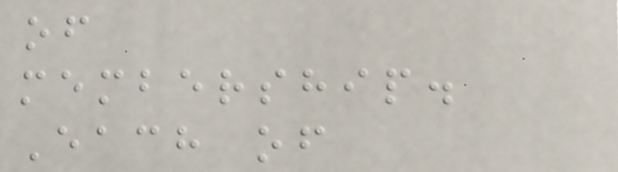of
membership.
Each of
